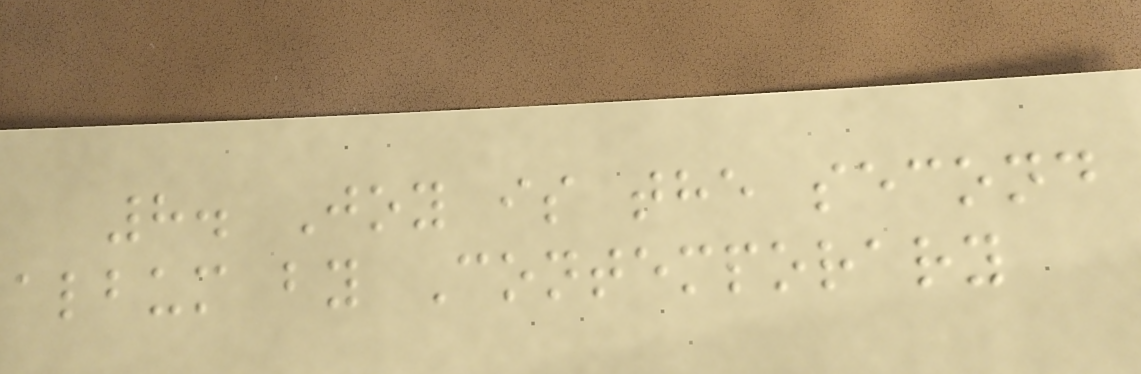8. Joy is the second
album by Contemporary
